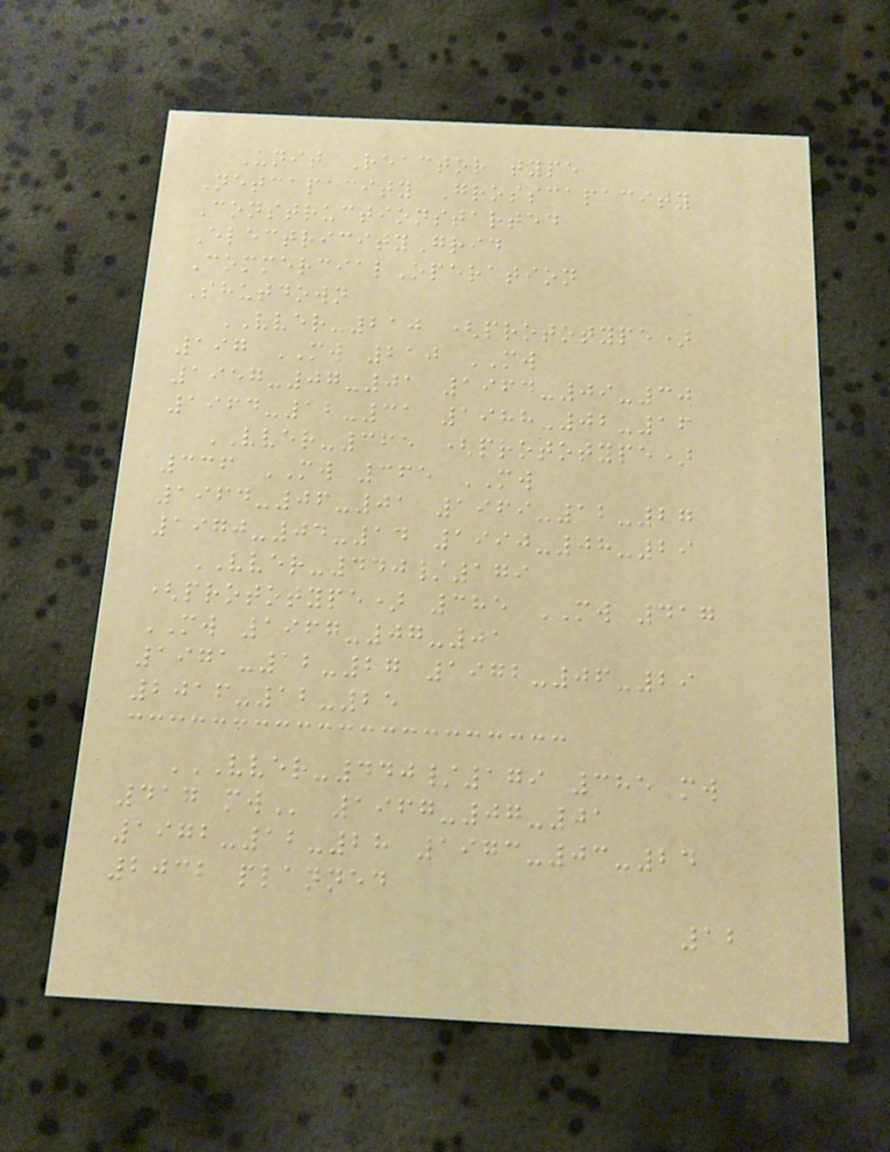Unit Reactor type
Netcapacity Grosscapacity
Constructionstarted
ElectricityGrid
CommercialOperation
Shutdown
VVER-210 (prototype)
197 MW 210 MW
1957-07-01 1964-09-30
1964-12-31 1988-02-16
VVER-365 (prototype)
336 MW 365 MW
1964-06-01 1969-12-27
1970-04-14 1990-08-29
VVER-440/179
(prototype) 385 MW 417
MW 1967-07-01
1971-12-27 1972-06-29
2016-12-25
VVER-440/179 385 MW
417 MW 1967-07-01
1972-12-28 1973-03-24
2032 planned
12
